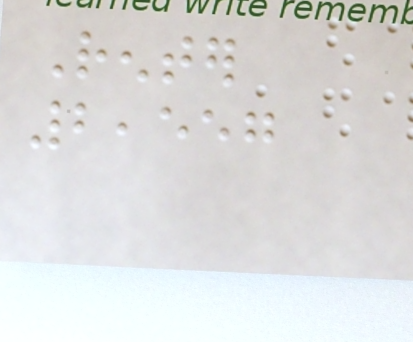Renter
2,557
